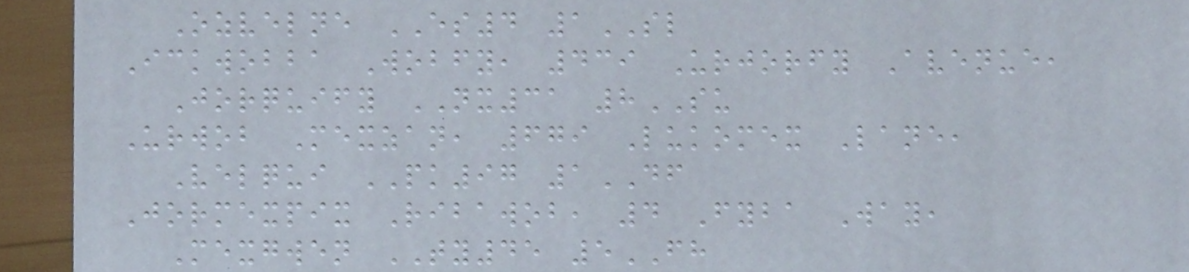Ozvelne ES4 1SL
Ickwobba Wobfy, 439 Urjorfy Avenue,
Jorquify NX31 8SU
Urwob Mexzan, 679 Lukomex Lane,
Velqui PK97 1DF
Jormexpix Ribawob, 4 Fyba Way,
Mexgwen TY45 5FH
